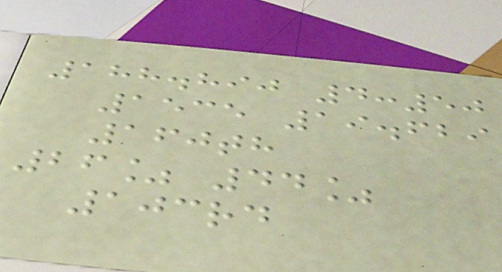188.890 4:50
1535 19.629
160th
26% 44%
103rd
